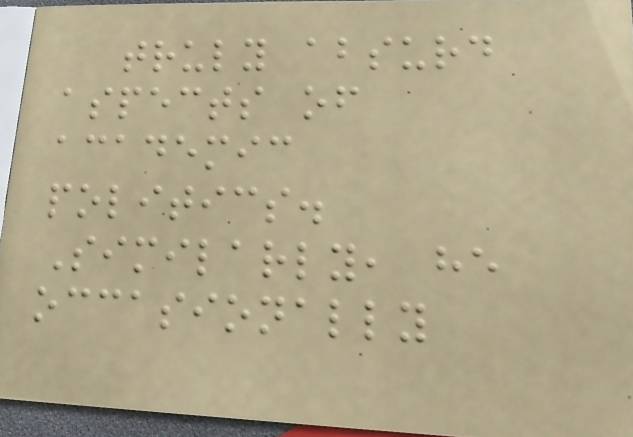truly absurd
aspects of
academic
politics.
Similarly, he
occasionally
